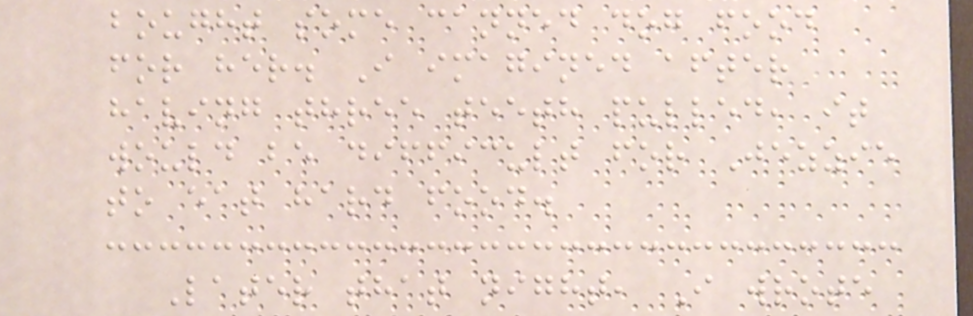bought some canned dog food
for her. I imagined after
having three teeth pulled, it
would be difficult for Jezzie
to eat hard food.
Later that night, I wrote
